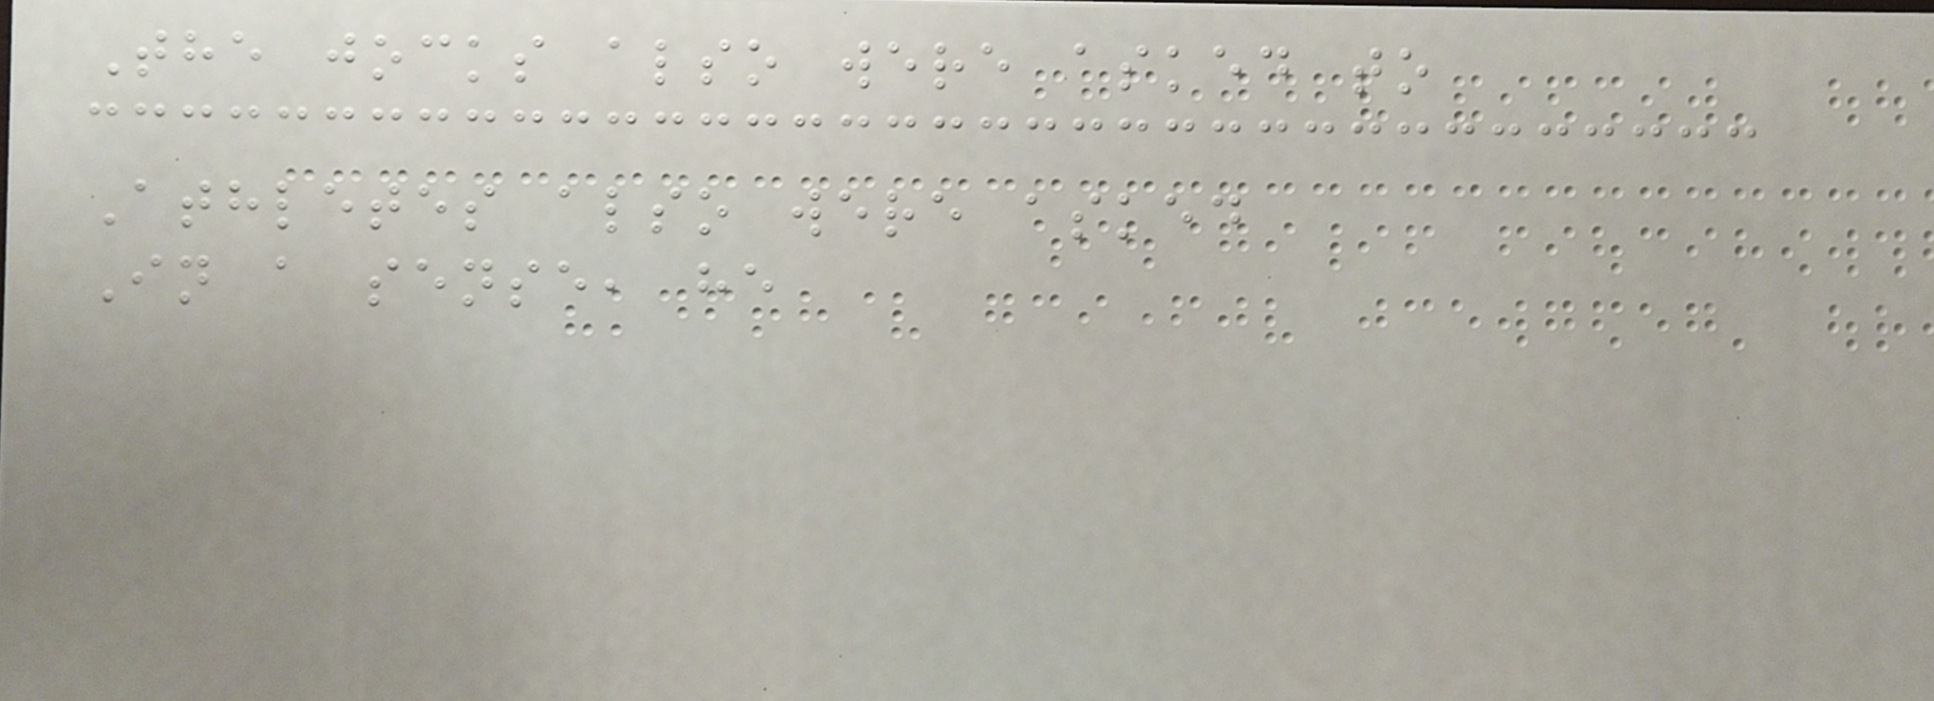The jocks also were asked to
Athletes also were asked
In a sense, he
